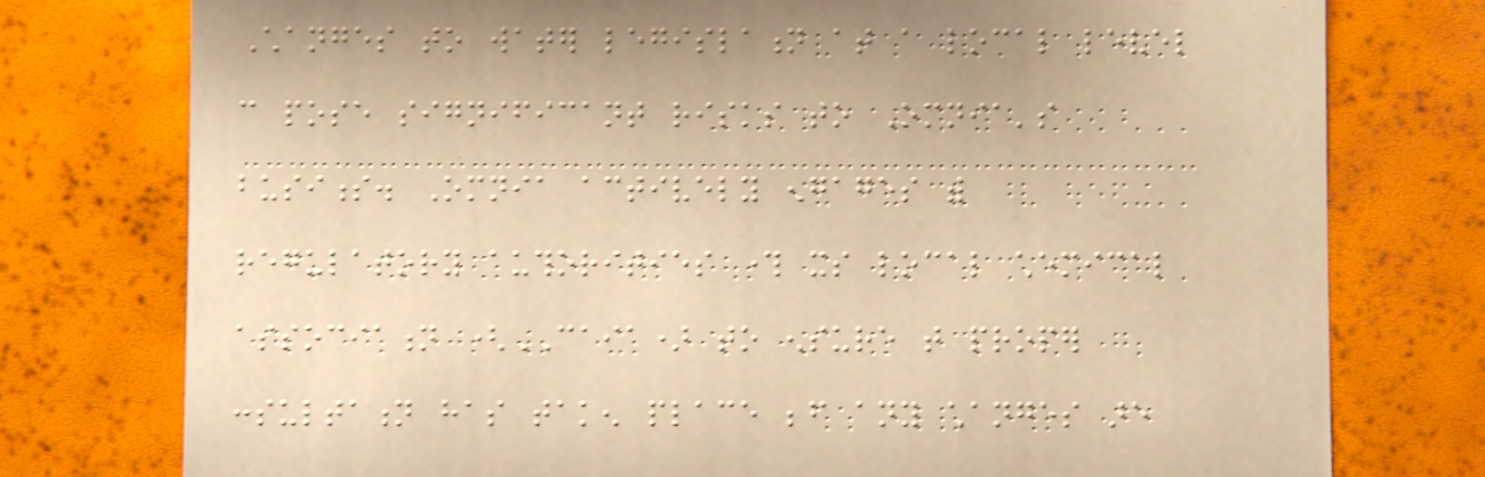Changes to water legislation at a local level
can pose significant risks to Omnia's
business. Omnia actively engages with
regulatory authorities through its local chemical
association (CAIA) to ensure that proper
consultation has taken place before any changes are
